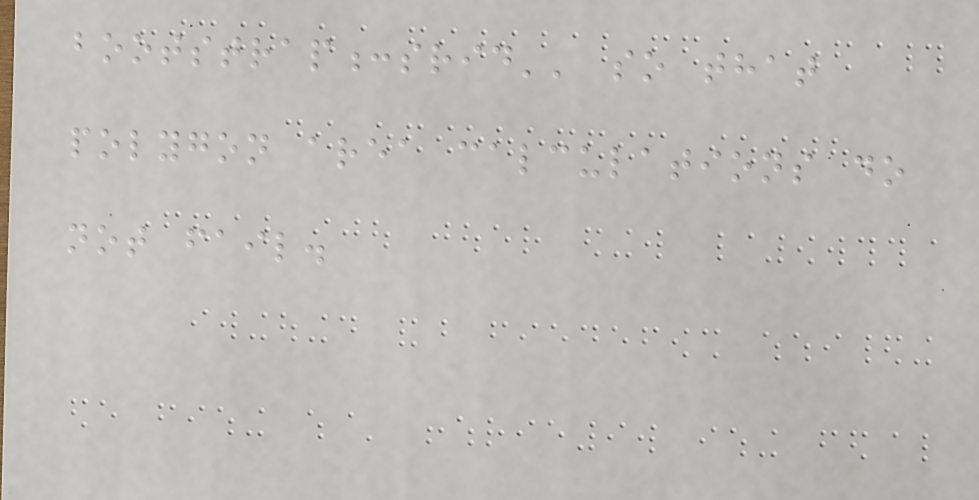bootstrap:srid'' so that
polygon area calculations do
not fail.
